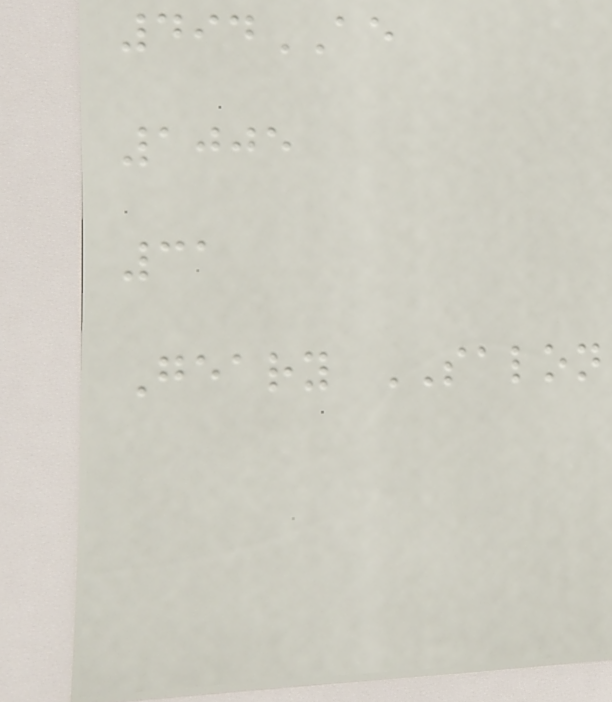494AE
1005
31
Geary SALON
